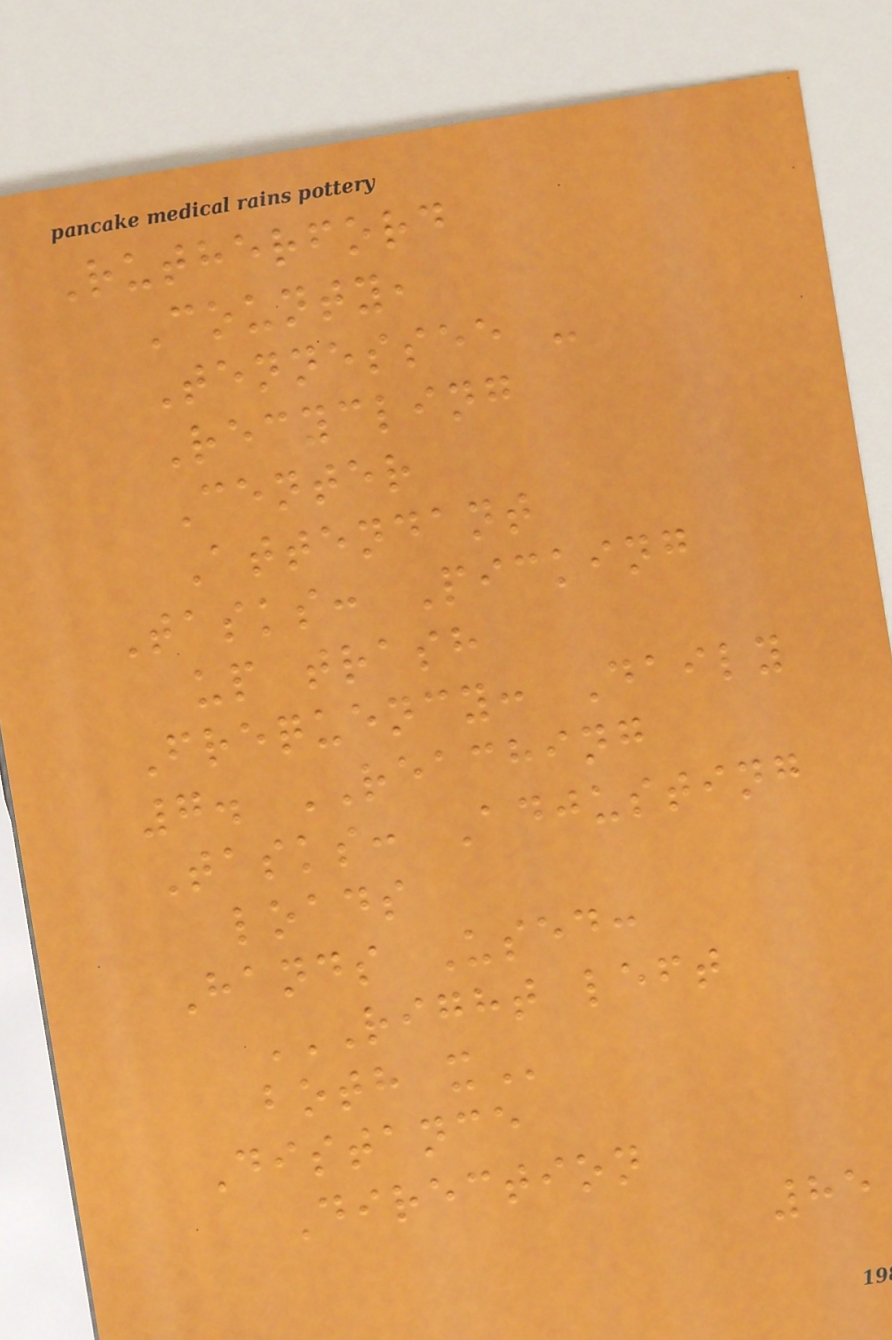Rutherford
County,
Tennessee -
Recycling
Center
Attendant
Tasks: Picking
up trash
Frequency: Daily
7. REACHING
Tasks: Adjusting
loads
Hands Used:
RIGHT LEFT
BOTH X
Distance
Direction
85
